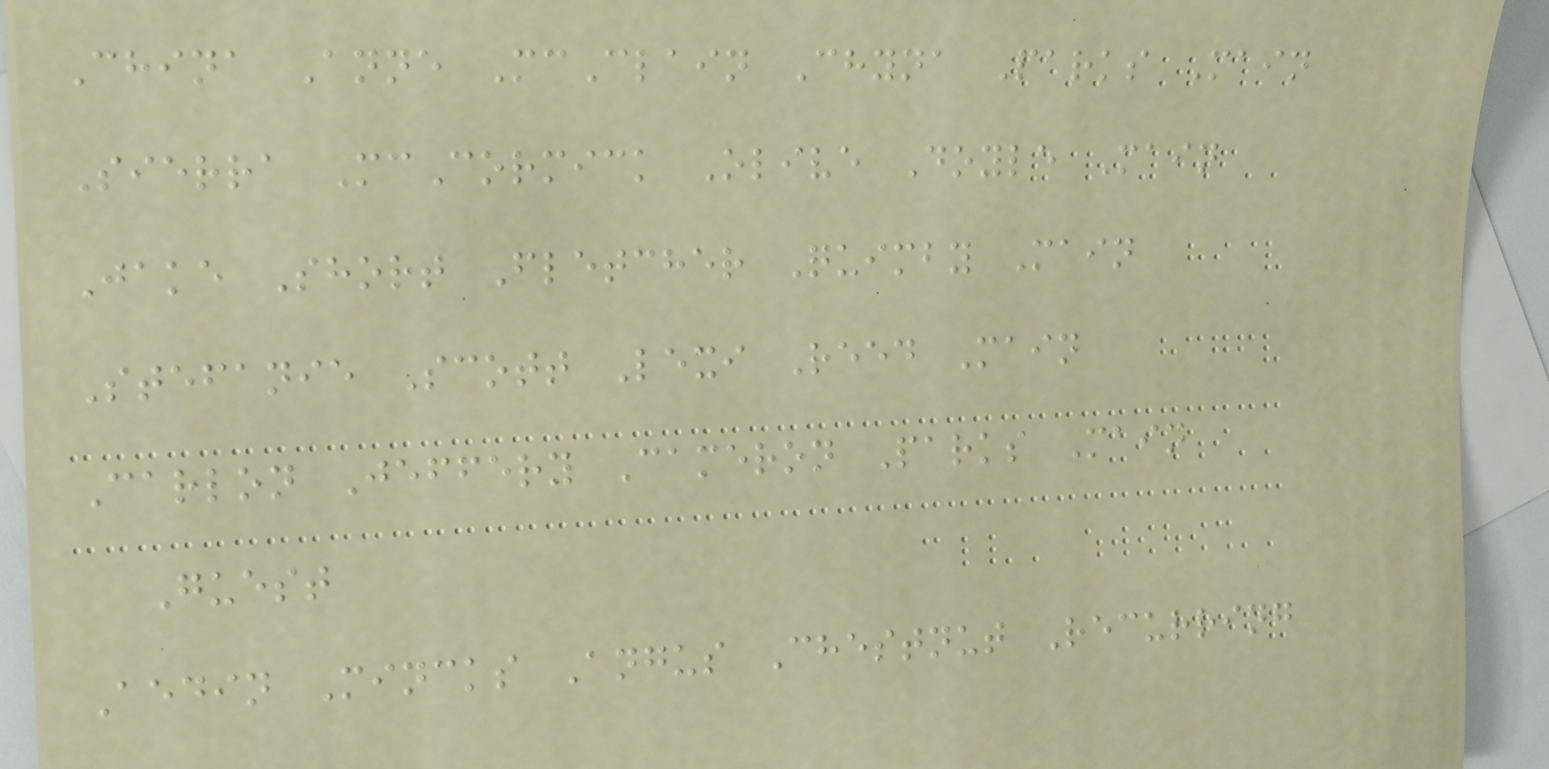China Anne McClain Chyna Parks Main
Sierra McCormick Olive Doyle Main
Jake Short Fletcher Quimby Main
Stefanie Scott Lexi Reed Main
Carlon Jeffery Cameron Parks Main
Guest
Aedin Mincks Angus Chestnut Recurring
